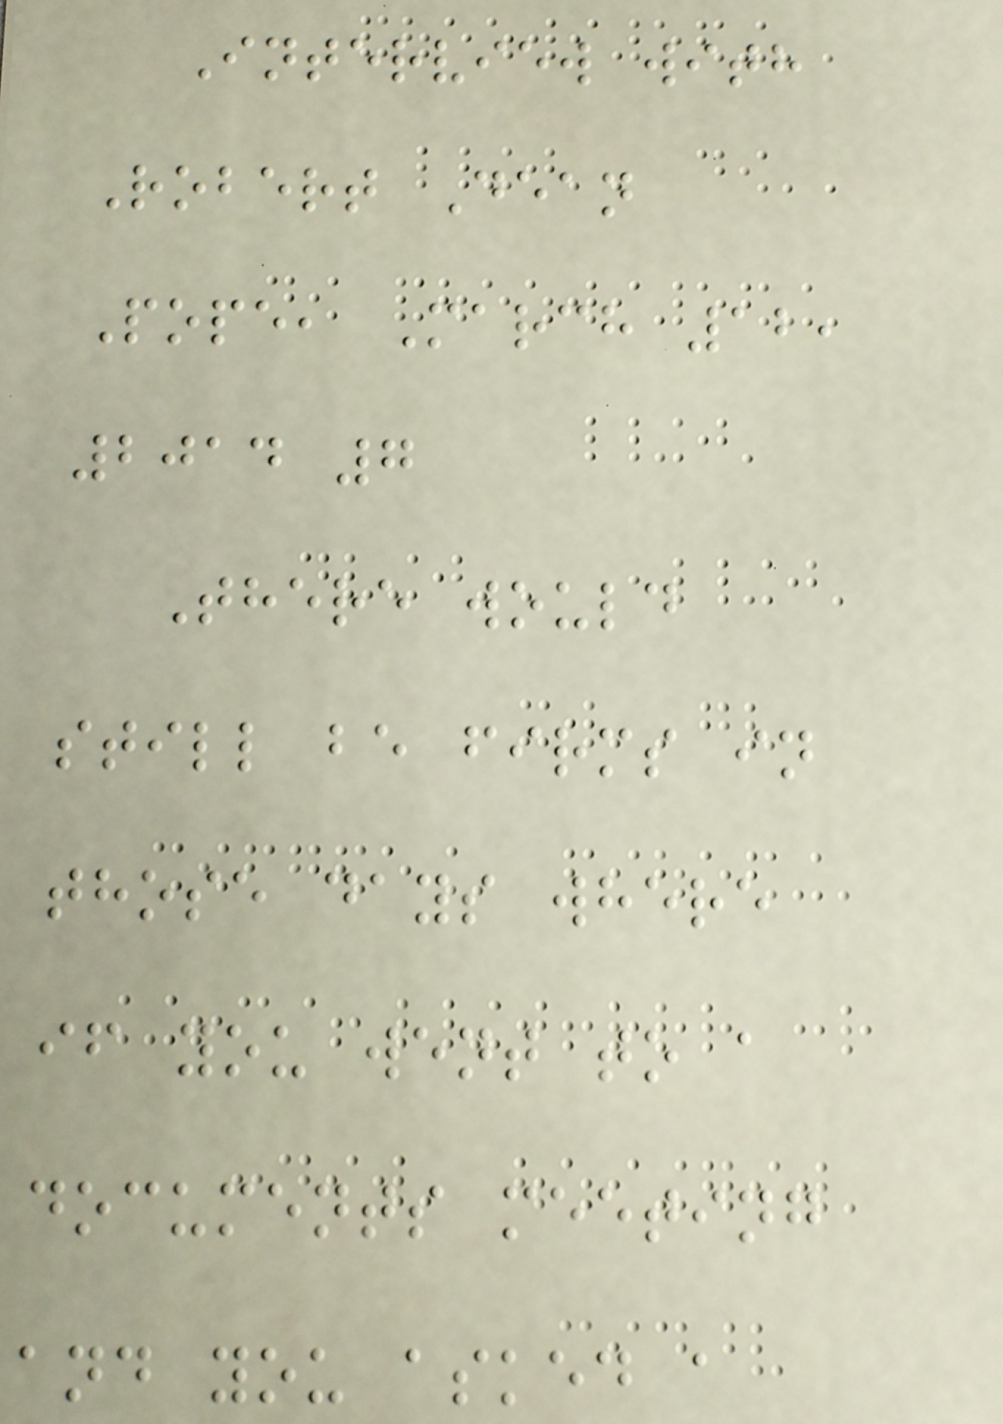Interview with
Robert Dean
Pope, March 12,
2014 7
There would
still be firms in
those days where
if you went to a
documents meeting
and you asked a
